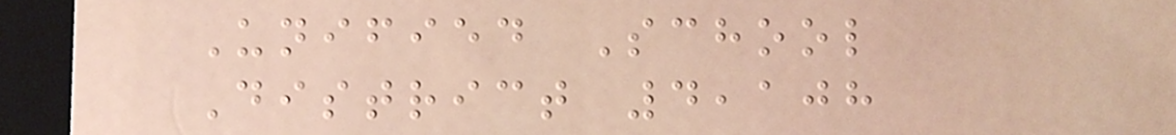Unified School
District 4,108
